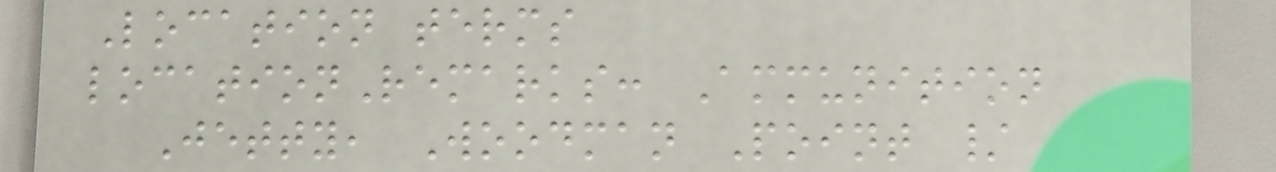Location terms
locationRemarks: Ammunition
Jetty, Woodman Point /
